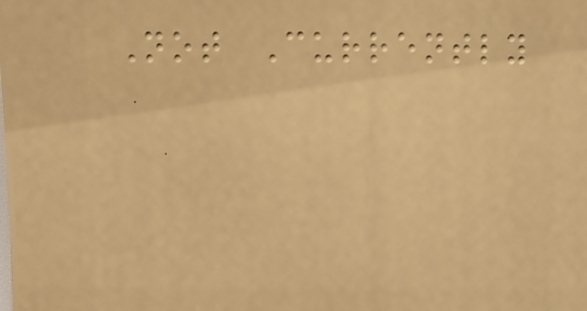Not Currently
